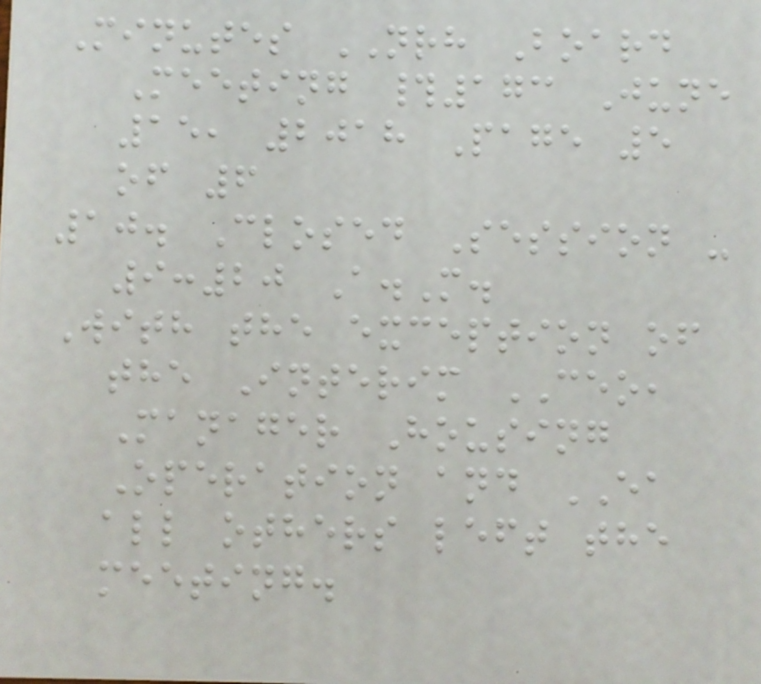Minutes NRH Board
Meeting #173 June
15, 2018 Page 5
of 6
10. Closed Session -
9:20 A.M.
With the exception of
the Interim CEO,
Manager Housing
Operation and EA
all others left the
meeting.
